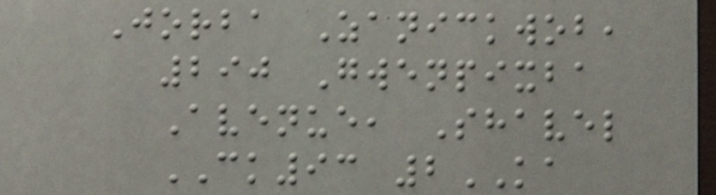Jorba Zanickwob,
290 Gwenpixba
Avenue, Shavel
CK93 2KA
